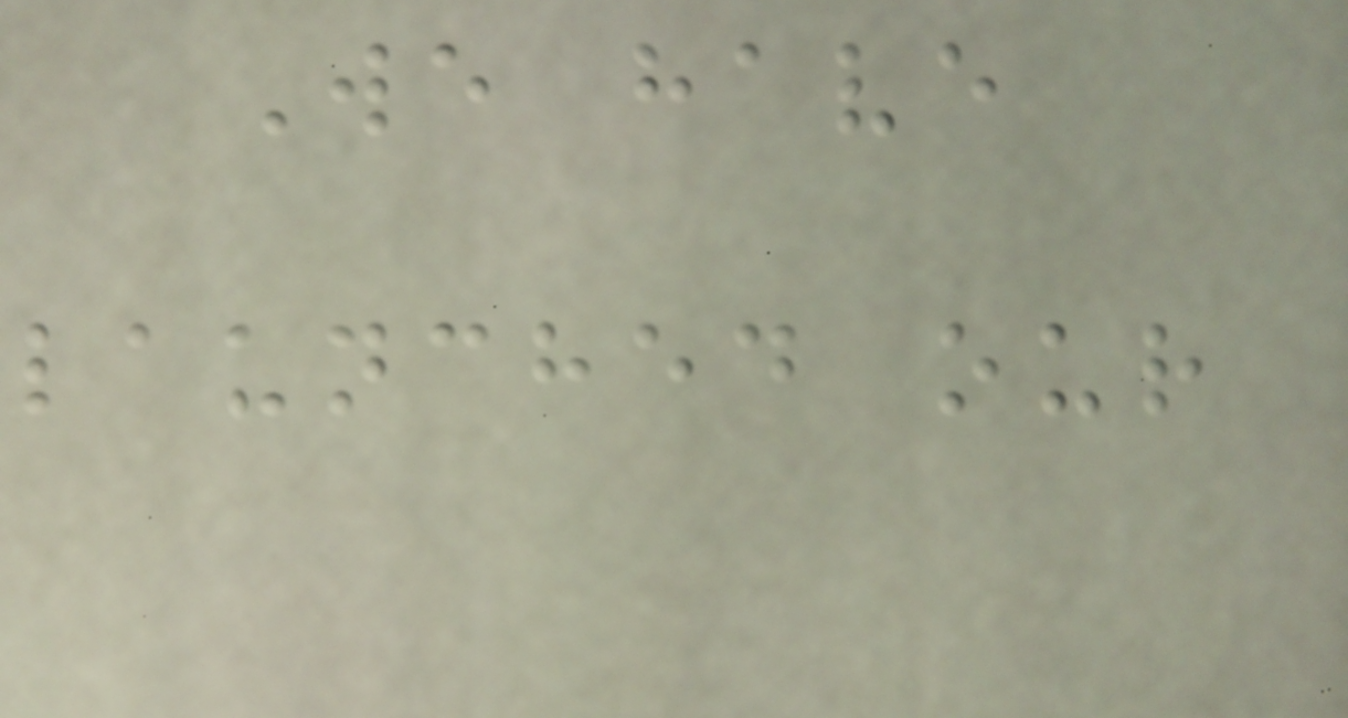We have
launched our
